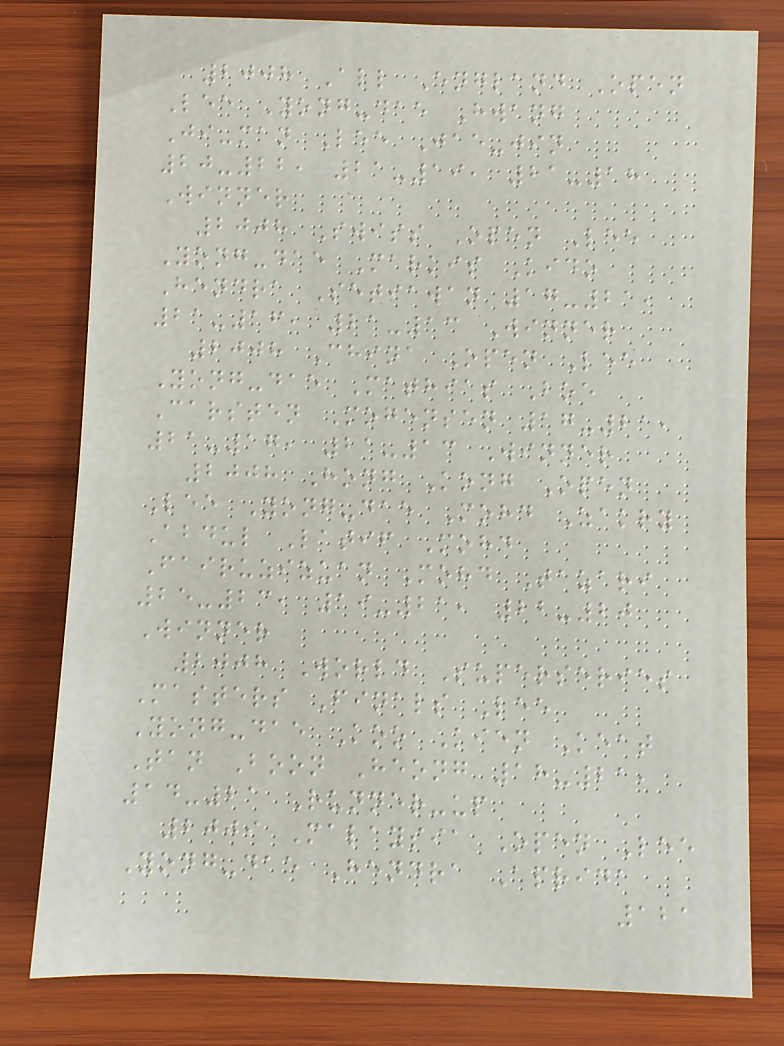2008 All England Open
Lee Yong-dae Hwang
Ji-man Lee Jae-jin
20-22, 21-19, 21-18
Winner
2008 Swiss Open Lee
Yong-dae Markis Kido
Hendra Setiawan 17-21,
21-16, 21-13 Winner
2008 China Open Lee
Yong-dae Mathias Boe
Carsten Mogensen 17-21,
21-17, 21-13 Winner
2008 Hong Kong Open
Lee Yong-dae Mohd Zakry
Abdul Latif Mohd
Fairuzizuan Mohd Tazari
25-23, 19-21, 22-20
Winner
2008 World Superseries
Masters Finals Lee
Yong-dae Koo Kien Keat
Tan Boon Heong 18-21,
14-21 Runner-up
2009 Malaysia Open Lee
Yong-dae Hendra Aprida
121
